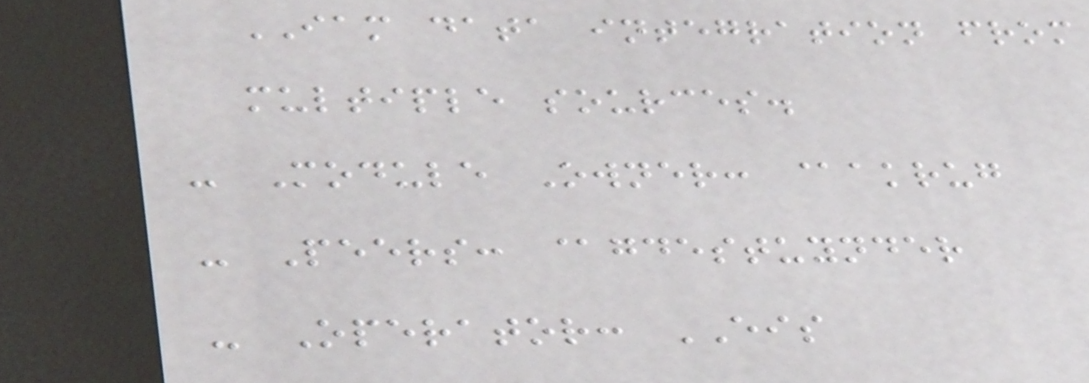IAM data integration from
multiple sources.
- Module Owner: @akrug
- Peers: @gdestuynder
- Operator: EIS
